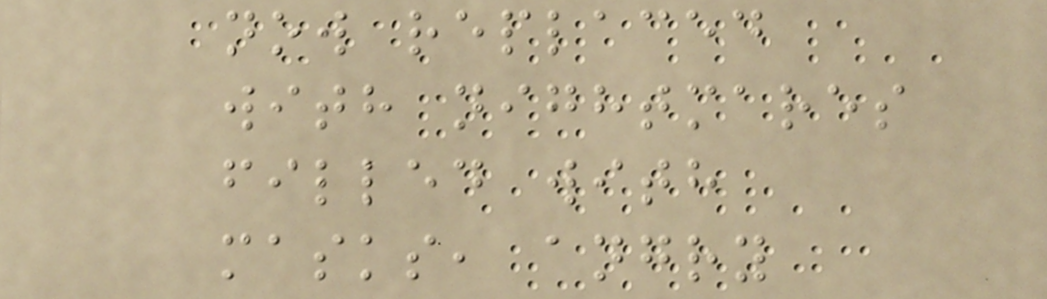now replaced
with nightmares
filled with
masks, angry
